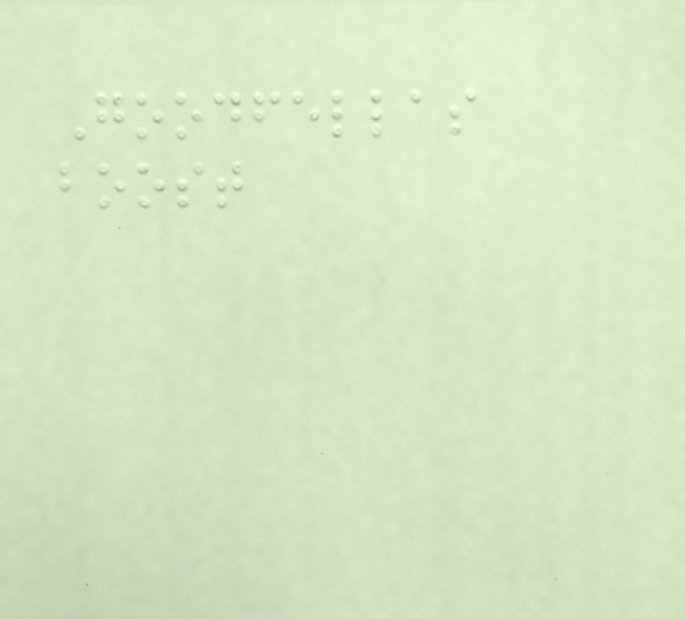Goodfellas
boost
